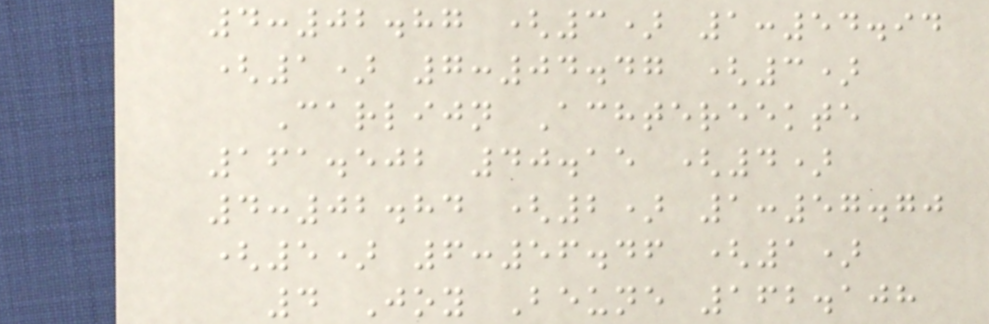4:02.87 (3) 1:54.94
(1) 7:04.47 (3)
Carlijn Achtereekte
161.502 40.15 (4)
4:02.84 (2) 1:57.70
(5) 6:56.46 (1)
4 Joy Beune 162.108
